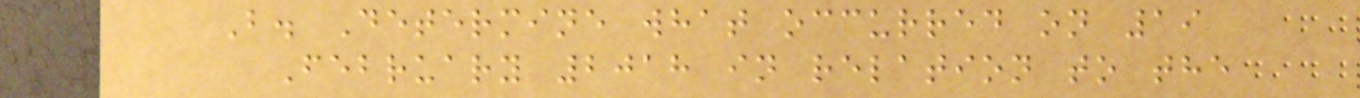B. Determine what occurred on 19
February 2018 in relation to the
